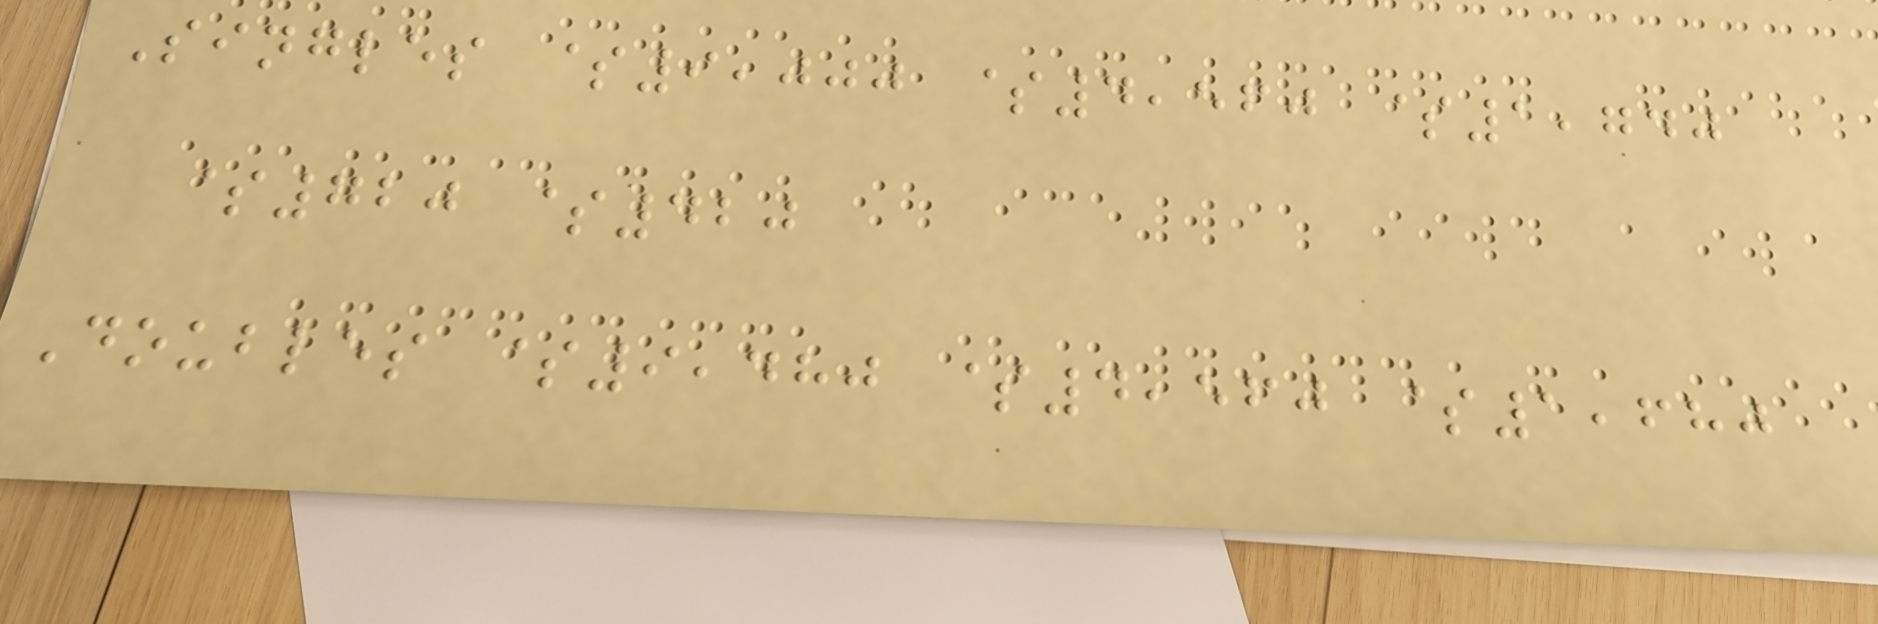Singles $9,000 $4,560 $1,740
$720 $420
Doubles $9,480 $4,560 $1,680
